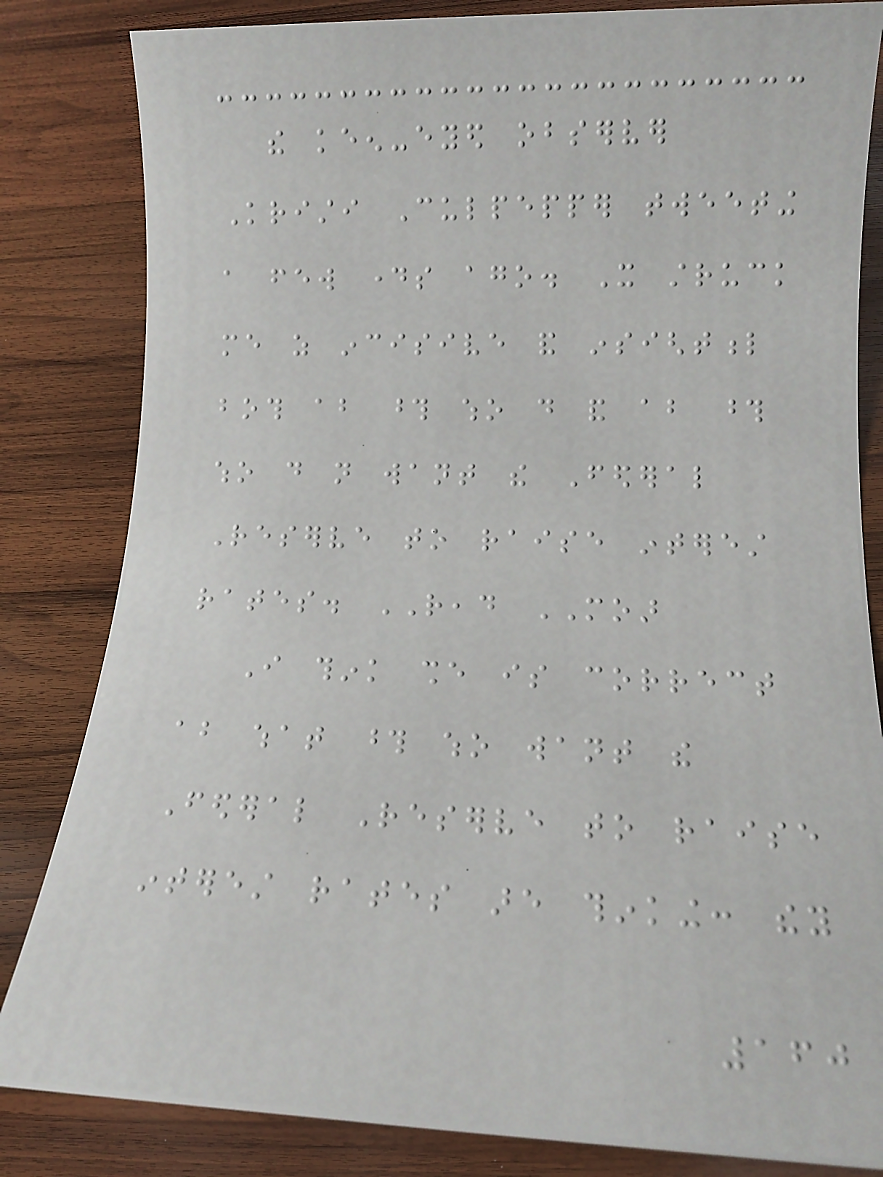the keen-eyed observer
Kristi Culpepper tweeting
a few days ago. It struck
me as incisive and insightful
both about those who do and about those
who do not want the Federal
Reserve to raise interest
rates. READ MOAR
I think she is correct
about what those who want the
Federal Reserve to raise
interest rates are thinking: they
160
